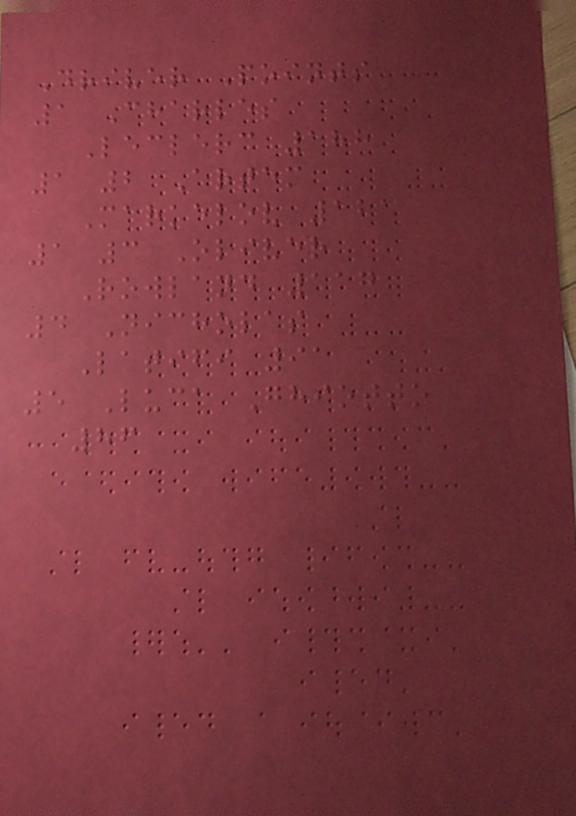Driver Points
1 Charles
Leclerc 188
1 2 Artem
Markelov 121
1 3 Oliver
Rowland 117
4 Nicholas
Latifi 91
5 Luca Ghiotto
86
